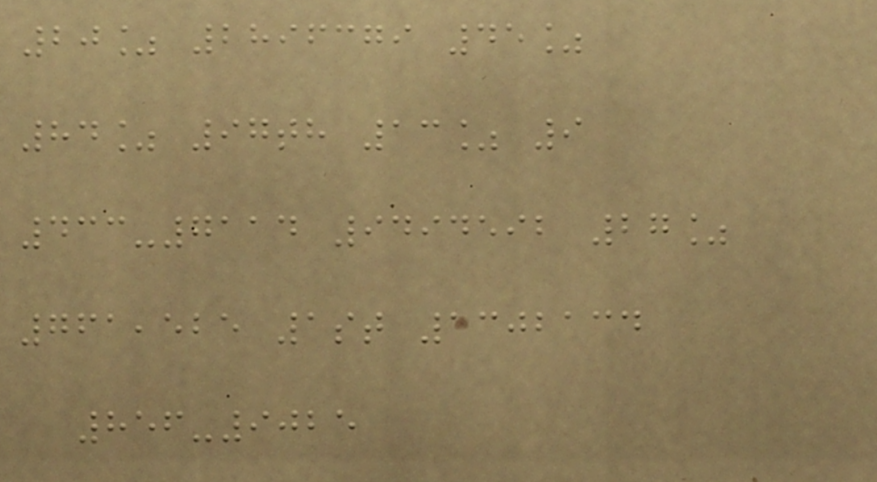20% 2896379 45%
84% 97th 13% 9
433-7114 9494592 27%
761,525 1st 1302134
856-9025
